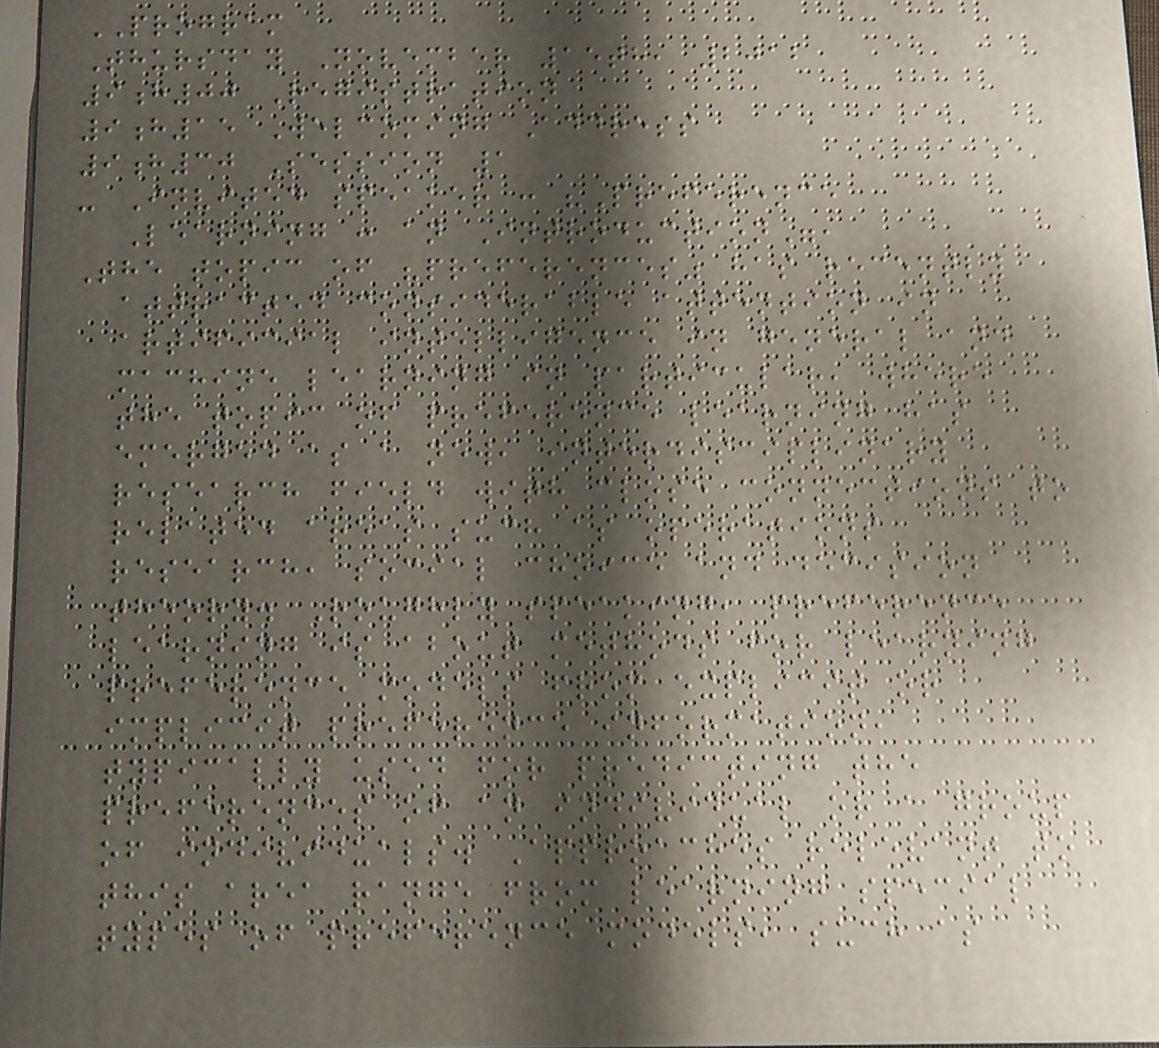PROGRAM
Thursday November 15th, 2012
9h00 Registration
9h15 Welcoming Address
9h30 Session 1
- Invited speaker : "Preference
Learning : an Introduction",
The topic of "preferences" has recently
attracted considerable attention in
artificial intelligence in general and
machine learning in particular, where
the topic of preference learning has
emerged as a new, interdisciplinary
research field with close connections to
related areas such as operations
research, social choice and decision
theory. Roughly speaking, preference
learning is about methods for learning
preference models from explicit or
implicit preference information,
typically used for predicting the
preferences of an individual or a group
of individuals. Approaches relevant to
this area range from learning special
types of preference models, such as
